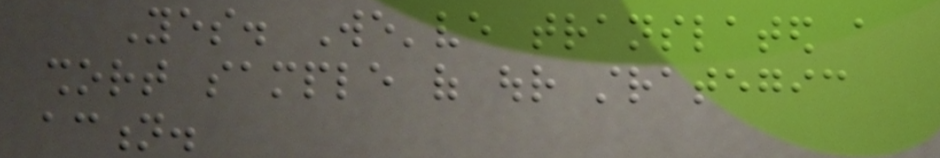Yes. We've translated a
short sample of our strategic
action.
